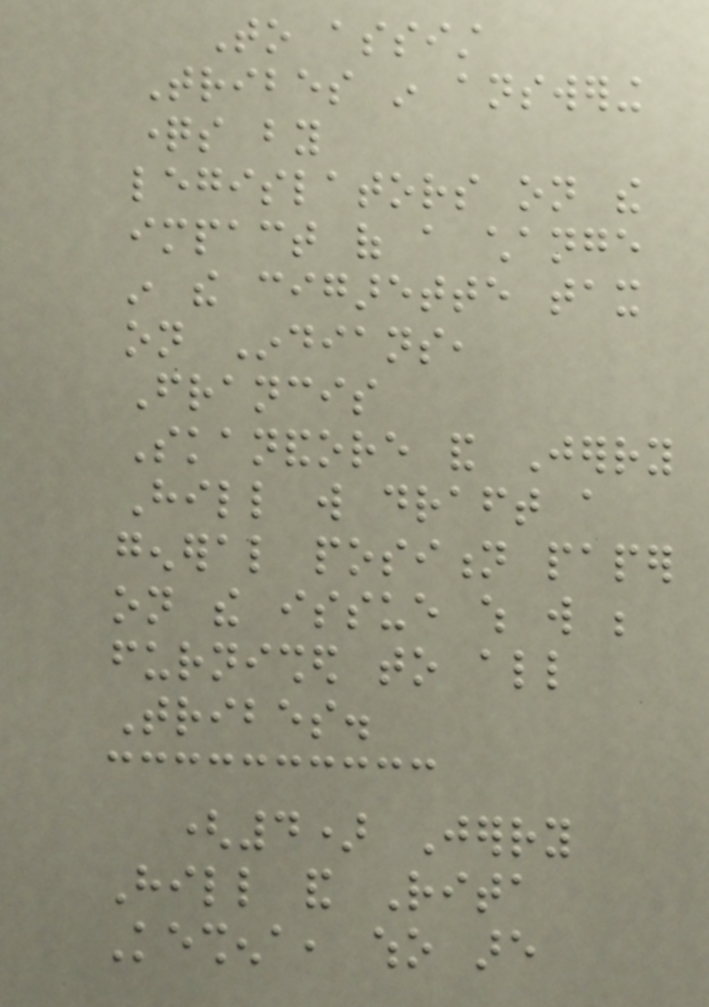To assist
Tribes in answering
questions by
legislators on the
impact of a change
in the cigarette tax
on Indians,
Francis
Skanandore and Jerry
Hill will draft a
general position paper
on the issue which will be
furnished to all
Tribes.
(4) Jerry
Hill and Rita
Keshena, who are
